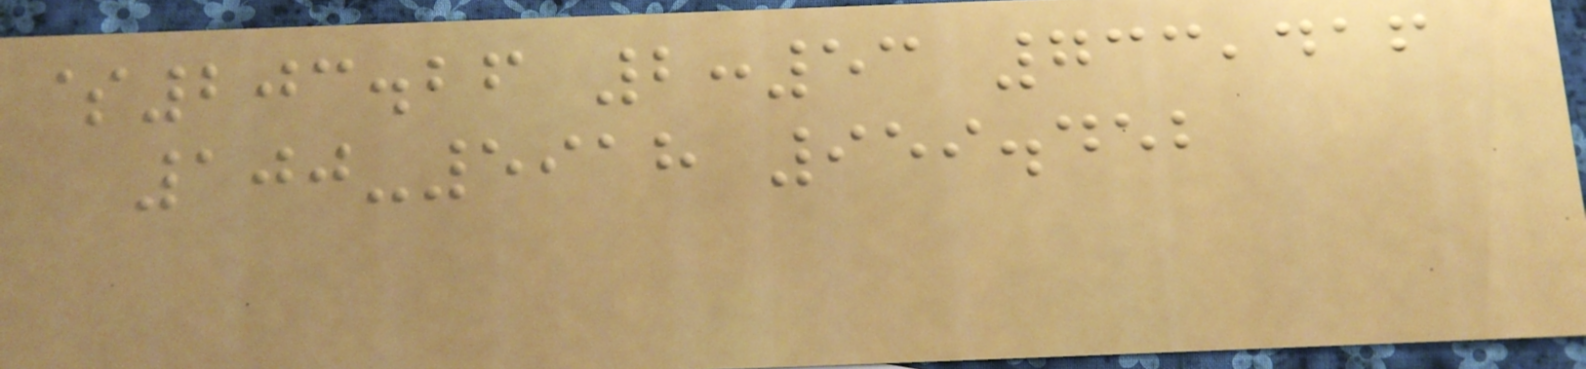$203.26 2:53 733,416
100-5918 959.452
